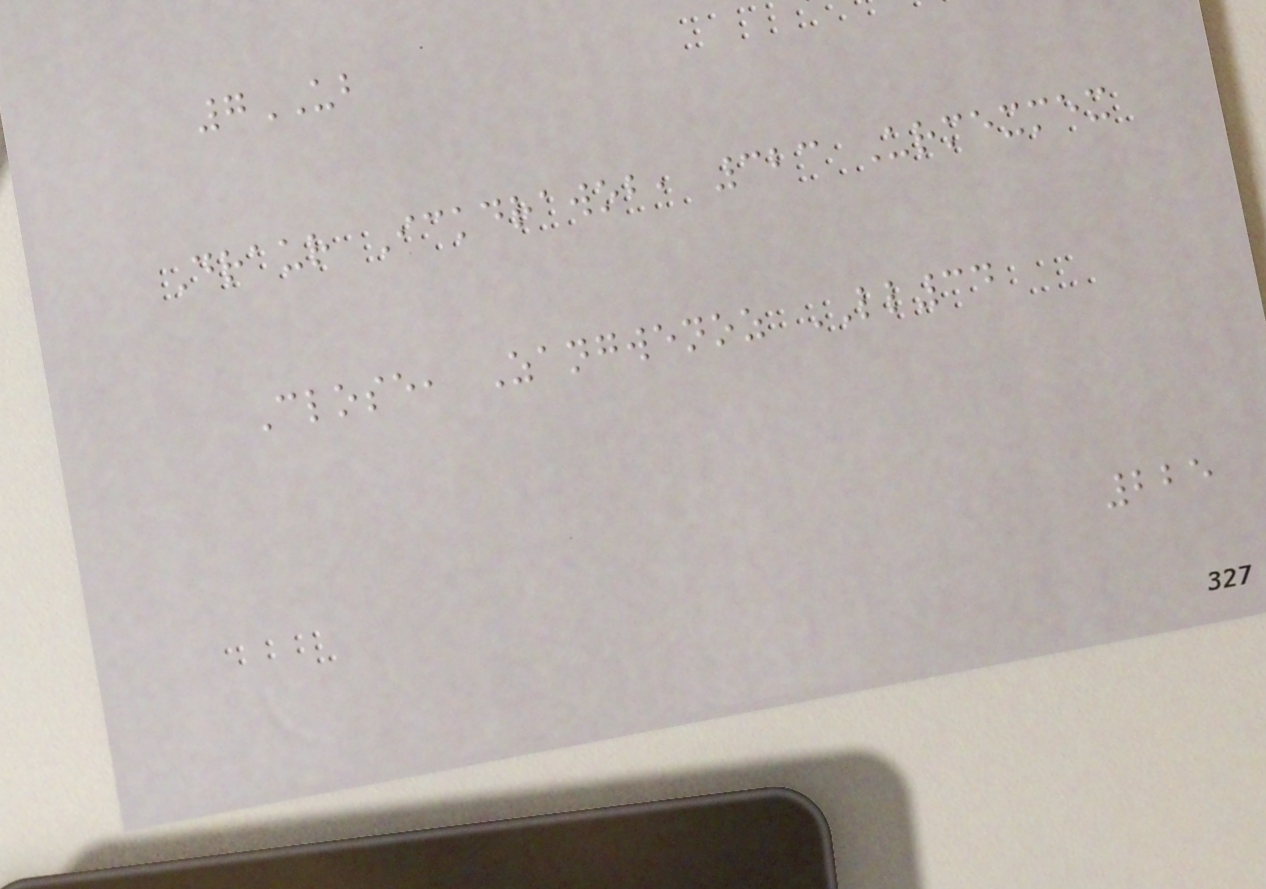7UB
Draur Ickdrawob, 323 Urmexmex
Close, Zangwenoz LL34
225
